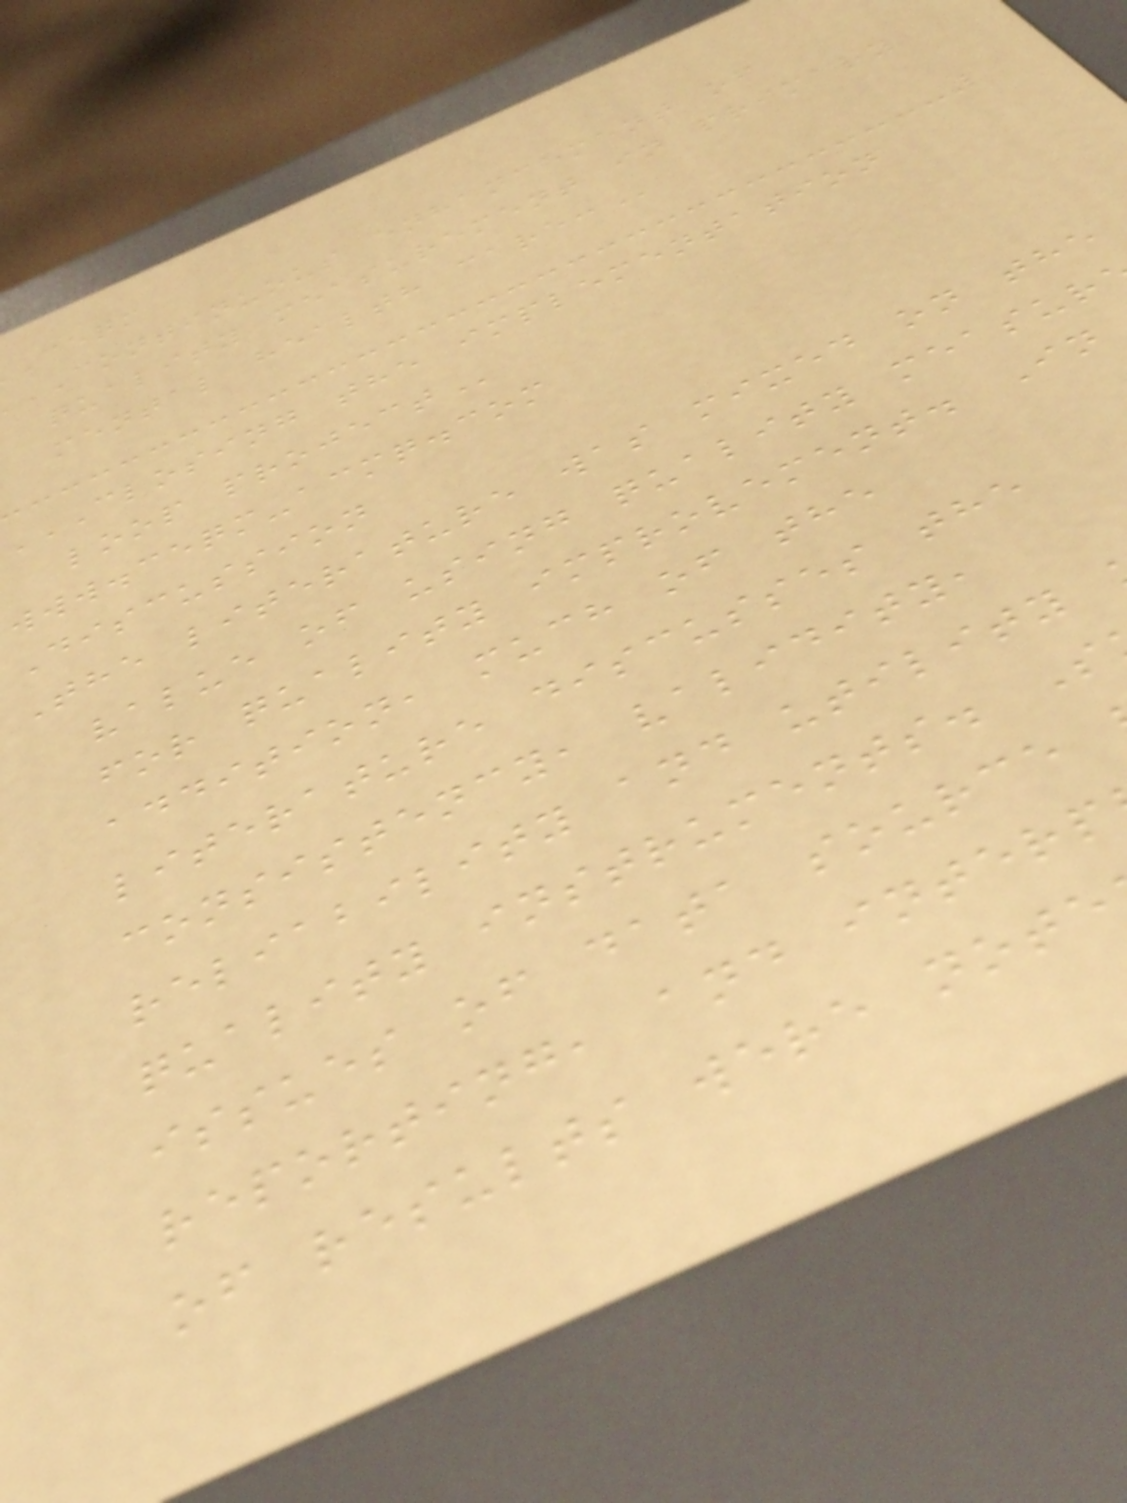ceqm
CONTINUOUS enhancement of
quality measurement in primary
mental health
CLOSING THE IMPLEMENTATION
loop
www.ceqm-acmq.com
Discussion
The literature was mixed on the
value of using quality measur
for quality improvement. In
addition, much of the
literature discusses the
consistency, validity,
reliability and utility
quality instruments. S
issues of data source
reporting, and interp
of results were note
